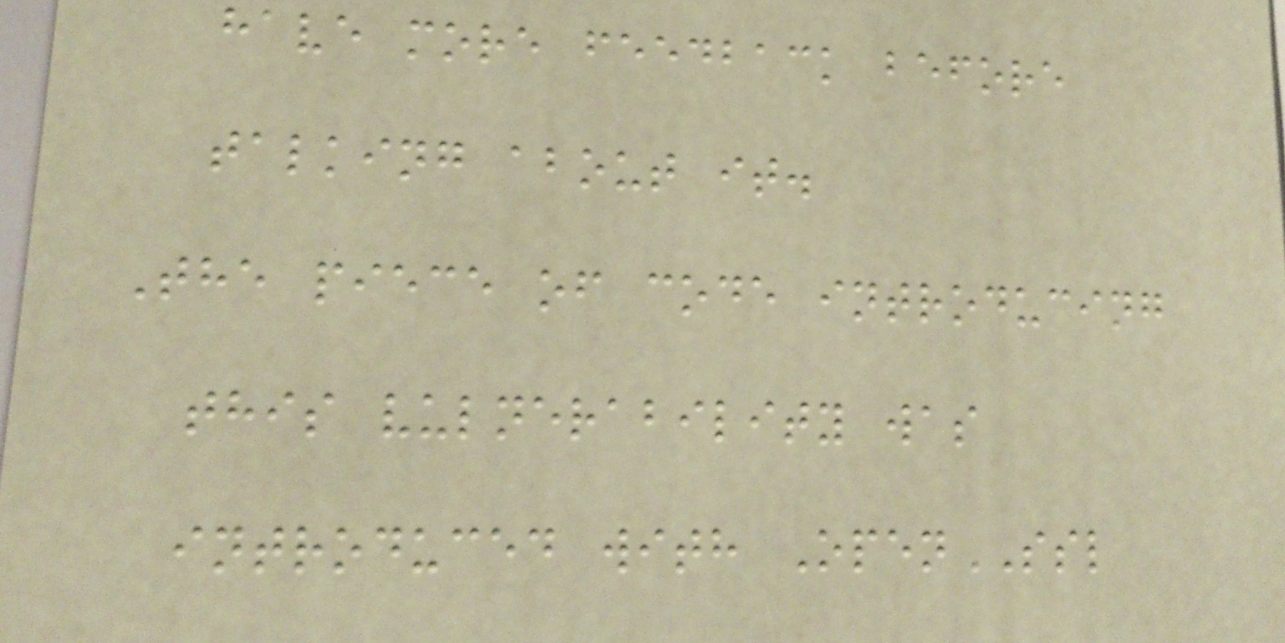have more feedback before
talking about it.
The piece of code introducing
this vulnerability was
introduced with OpenSSL
